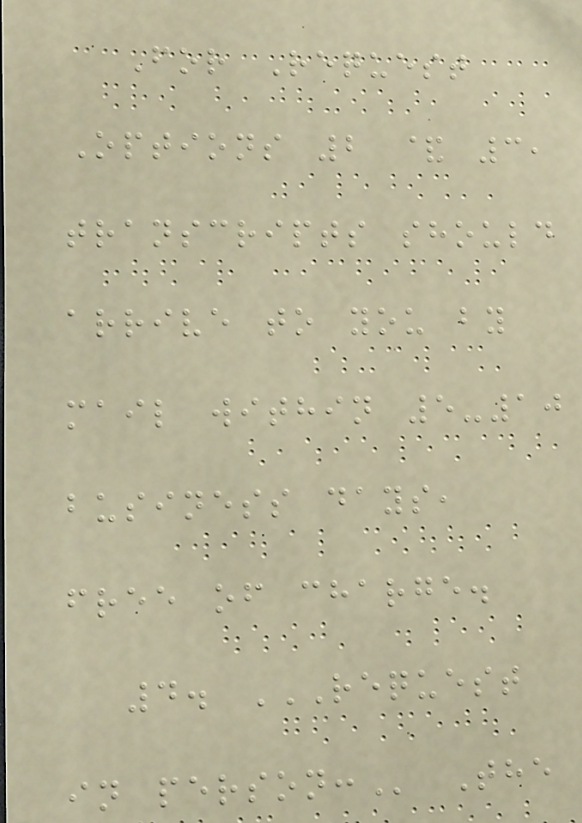For Request
Options 2 & 3,
transcripts should
arrive to you by
mail within 5-10
business days,
free of charge.
4. REQUEST
IN PERSON: The
